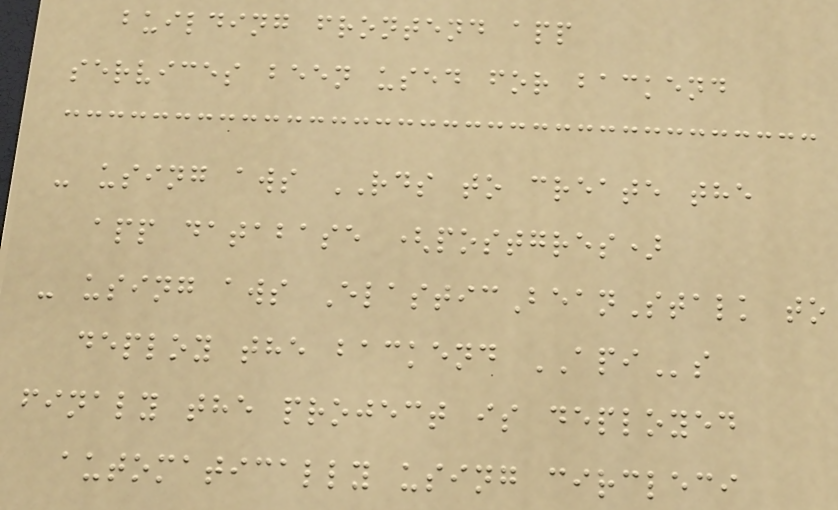building frontend app
services been used for backend
- using aws RDS to create the
app database (postgres)
- using aws ElasticBeanStalk to
deploy the backend APIs
finaly the project is deployed
automatically using circleci
